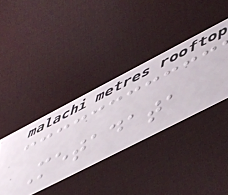Metadata
